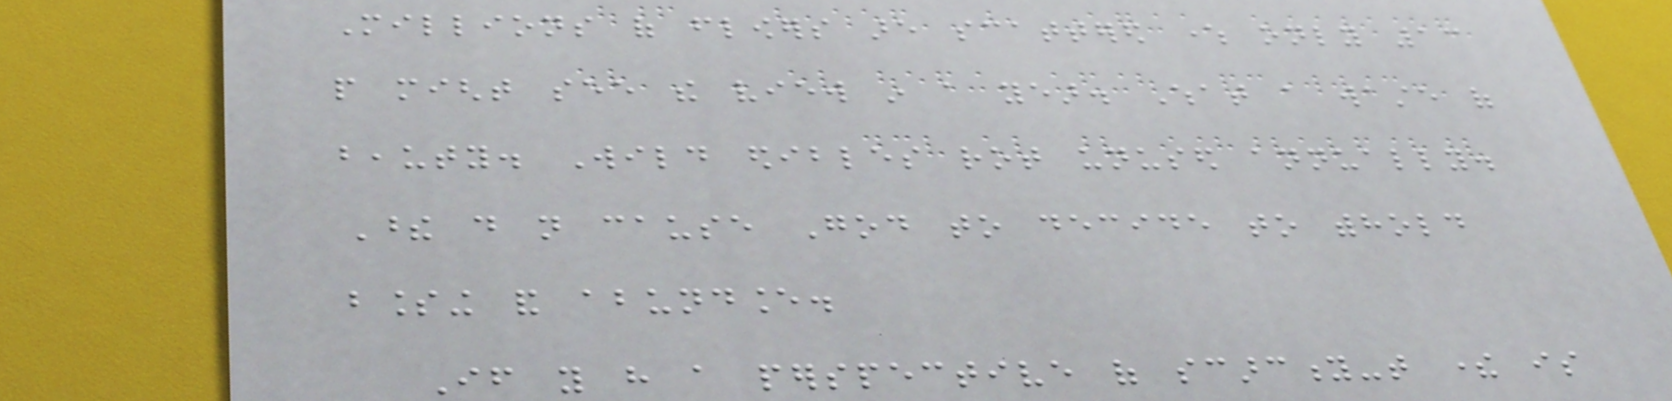Millions of flowers are scattered where only 13
people might see the view in a year. What a waste of
beauty. Wild edibles rot unused annually.
These do not cause God to decide to withhold
blessing and abundance.
If you have a perspective of scarcity-that there is
